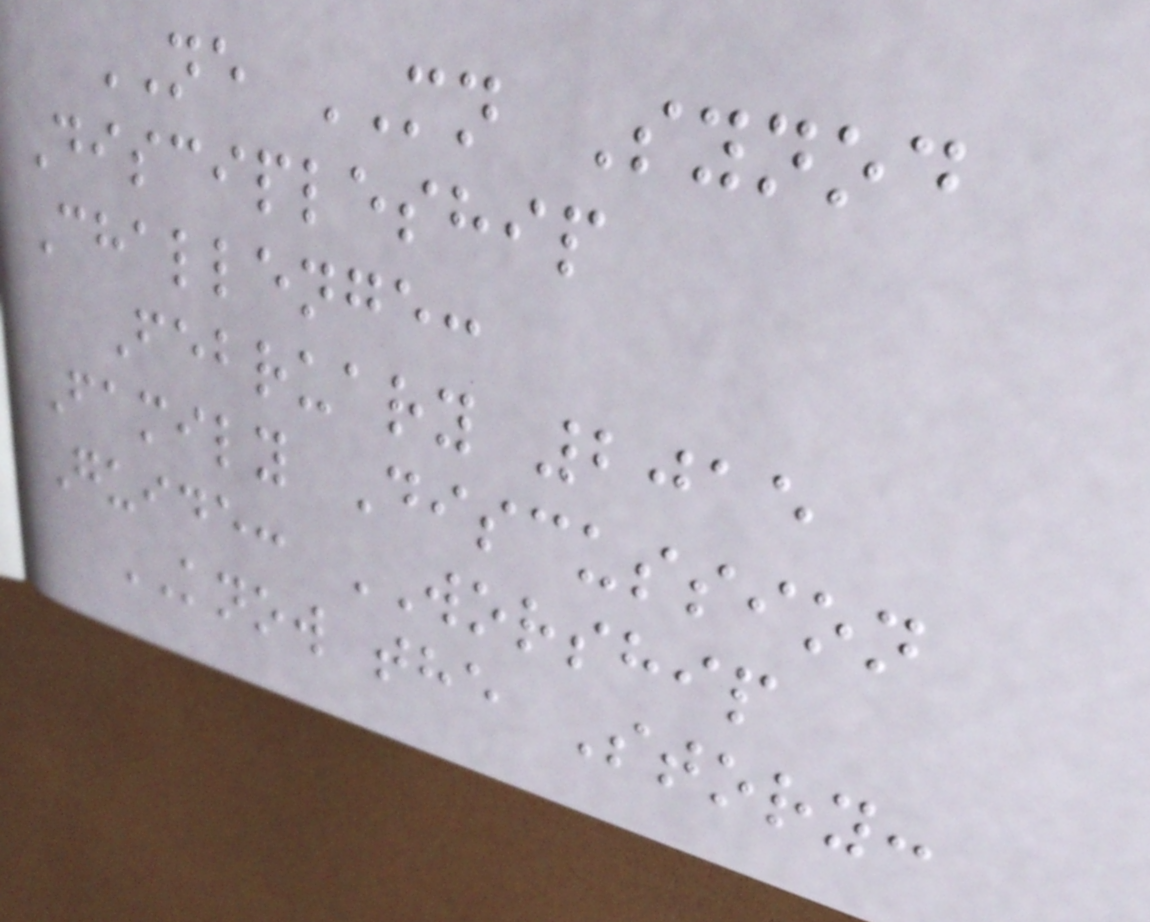NE MN Synod
Discipleship
Challenge:
February 2015
Family Discussion
Guide: WORSHIP
KNOW the Story:
